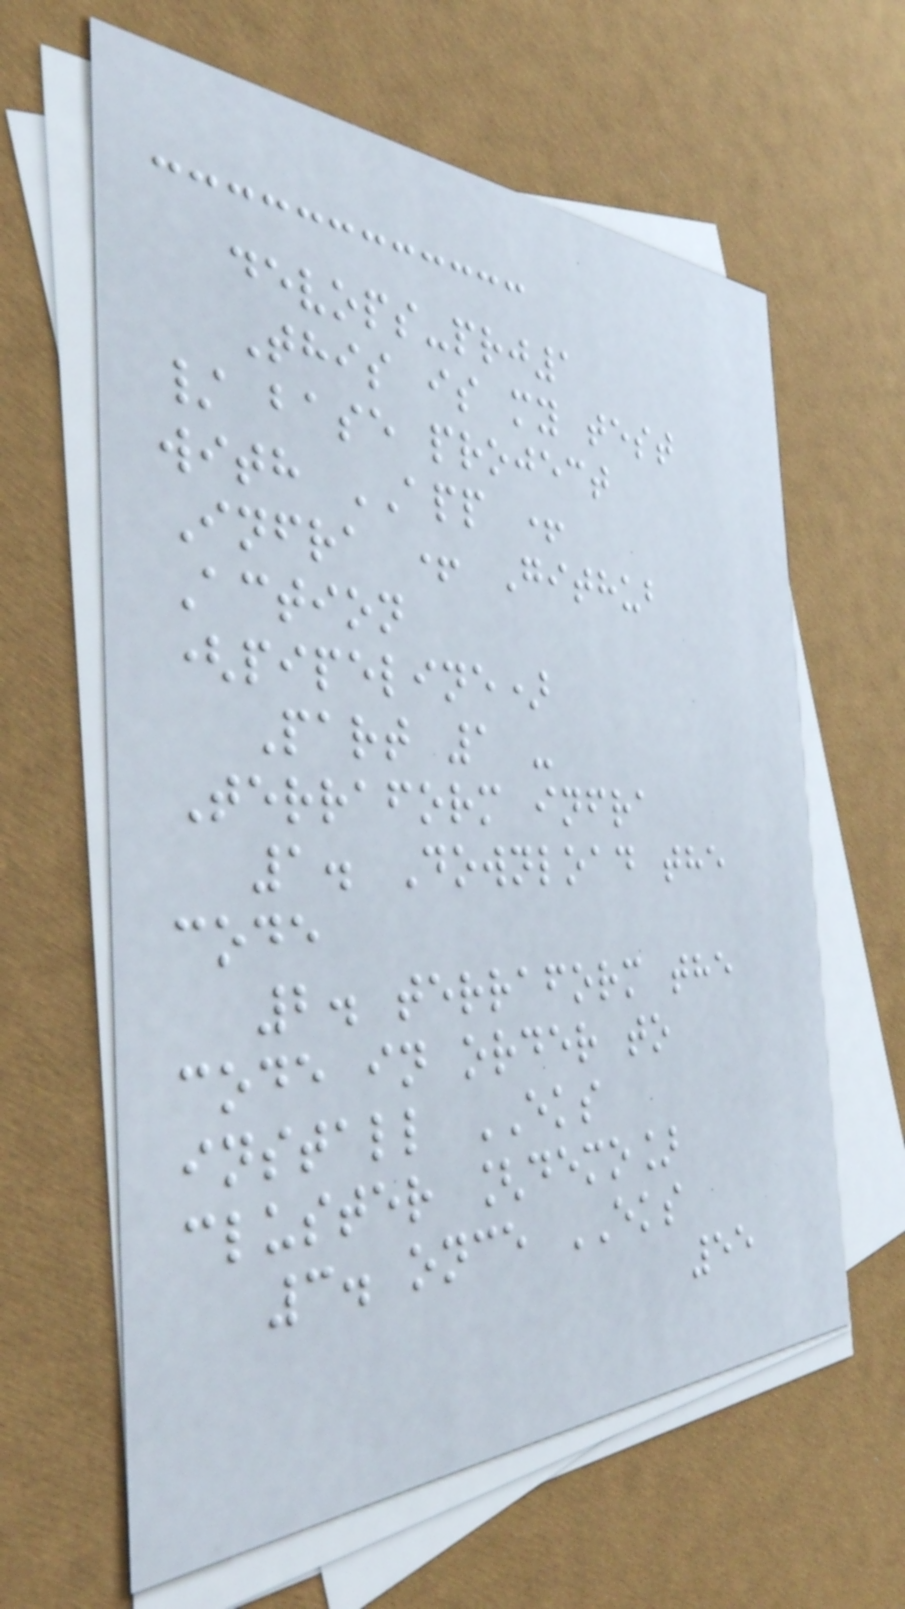devops-prj1
This is my test
/ base project
with APP +
Infra + Github
Action
(pipeline)
Part 1 -
Terraform infra
1. Download the
code
2. terraform the
code in order to
install EKS
cluster [demo]
3. once EKS
55
